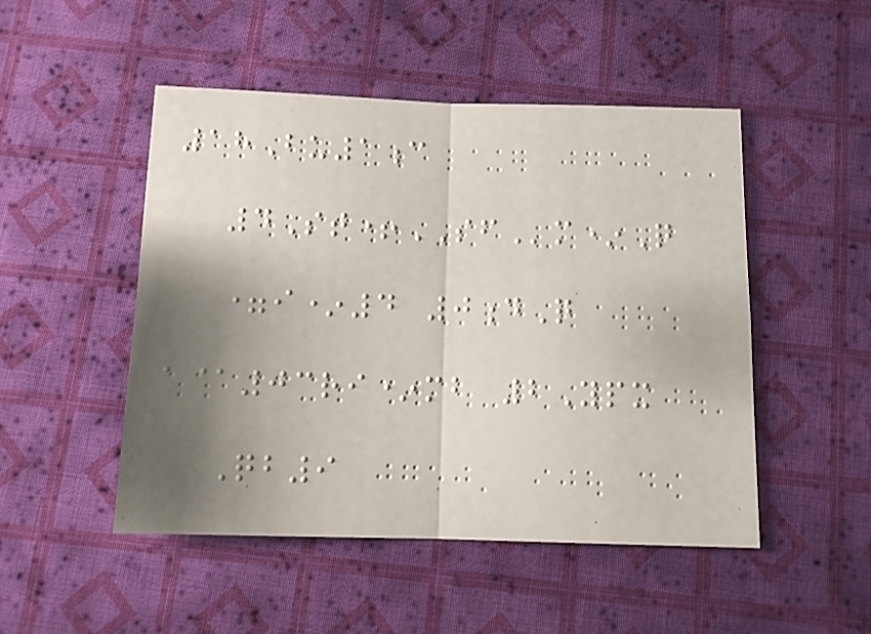18Bu1c
4St+SFm*Q
=i*4 0dQ
a@03ri*mb 2Ypx
Qb9
